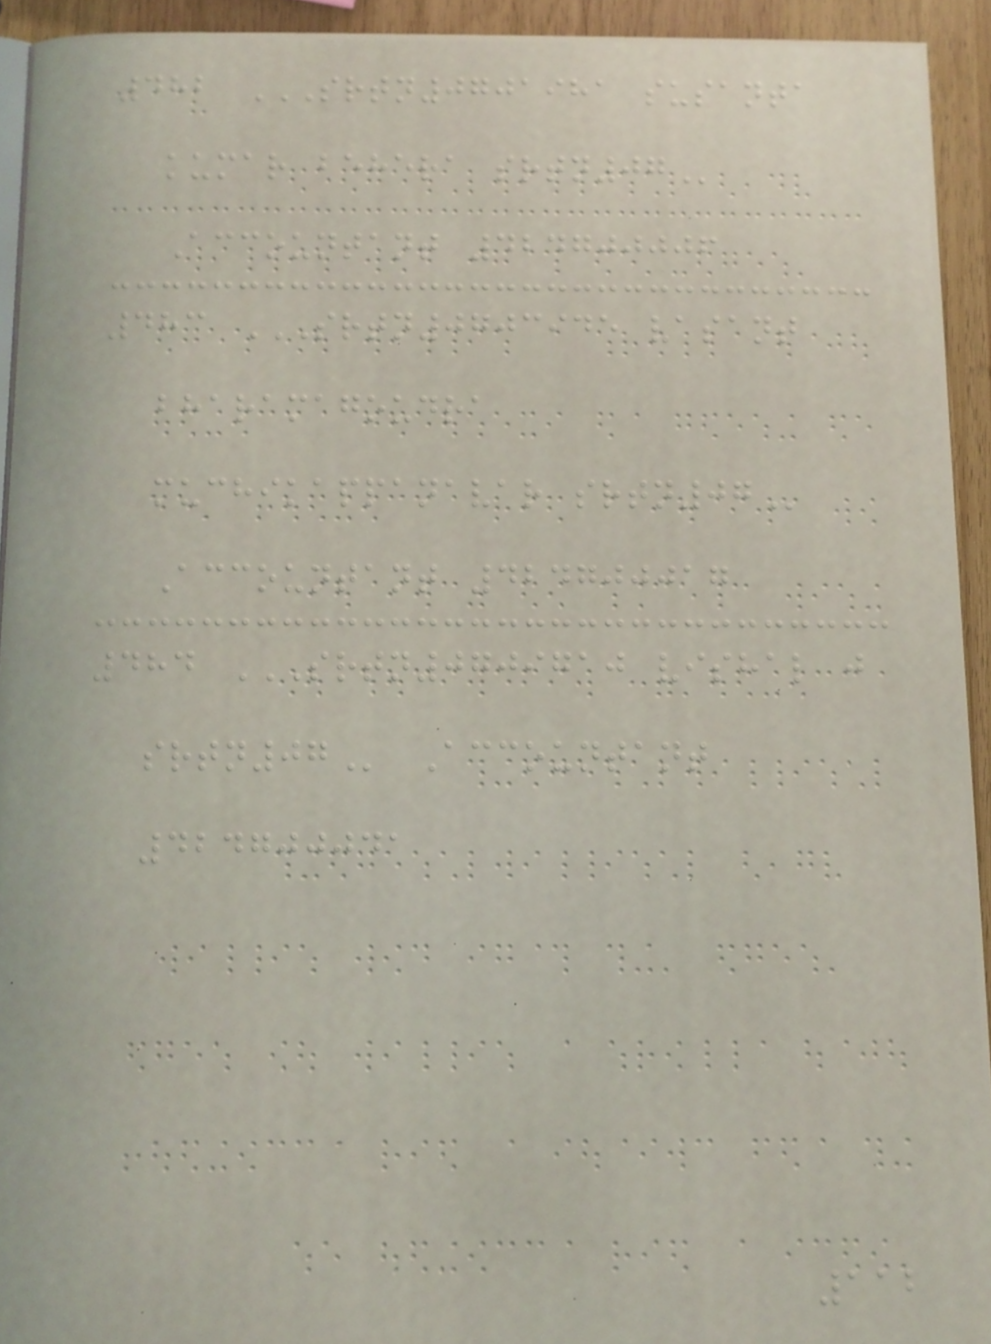482 SRTN0701981 SUSANTA
KUMAR BEHERA SRTN07
Accountant 424700006
483 SRTN0703945 VASANT
BHARAMAGOUDRA
MUCHIKAPPANAVAR SRTN07
Accountant 424700017
484 SRTN0709710 VISHAL J
SRTN07 Accountant
424700041
112
